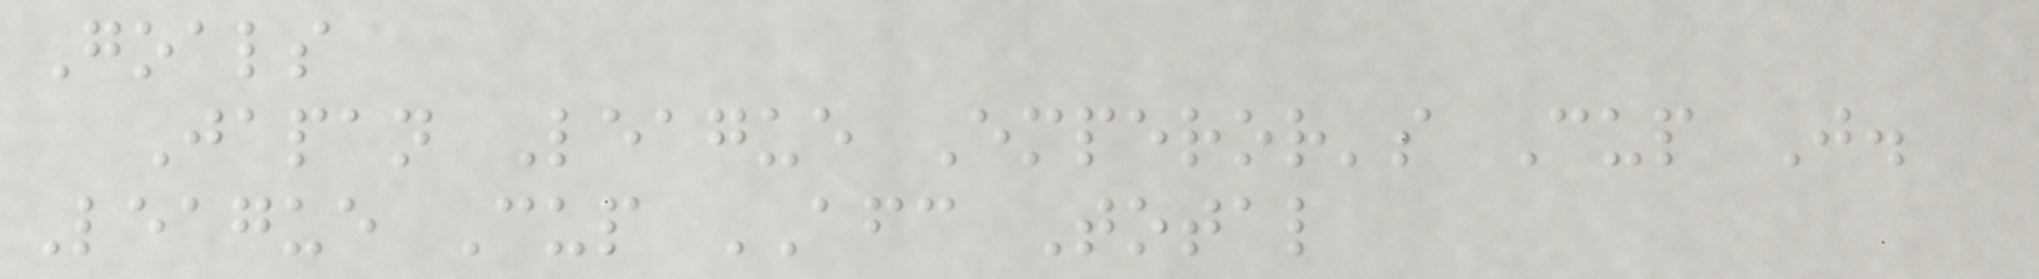Goals
Japan League Emperor's Cup J.
League Cup AFC Total
